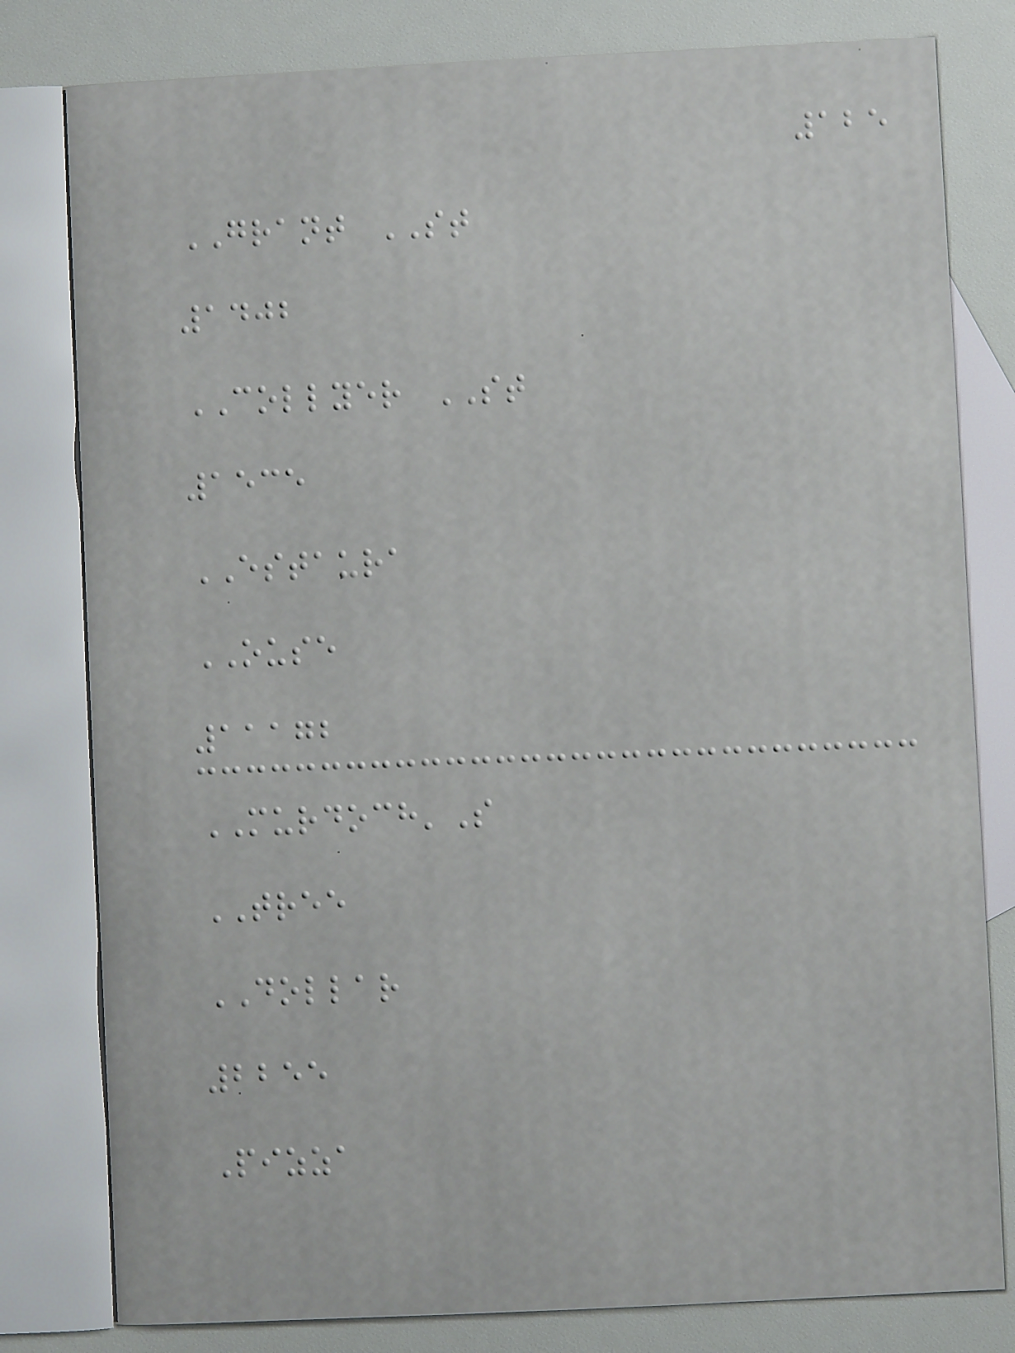125
GRANT ST
1402
COLLYER ST
1535
ESTAURA
OUSE
11172
MURDOCH'S
TREE
DOLLAR
2255
Pizza
